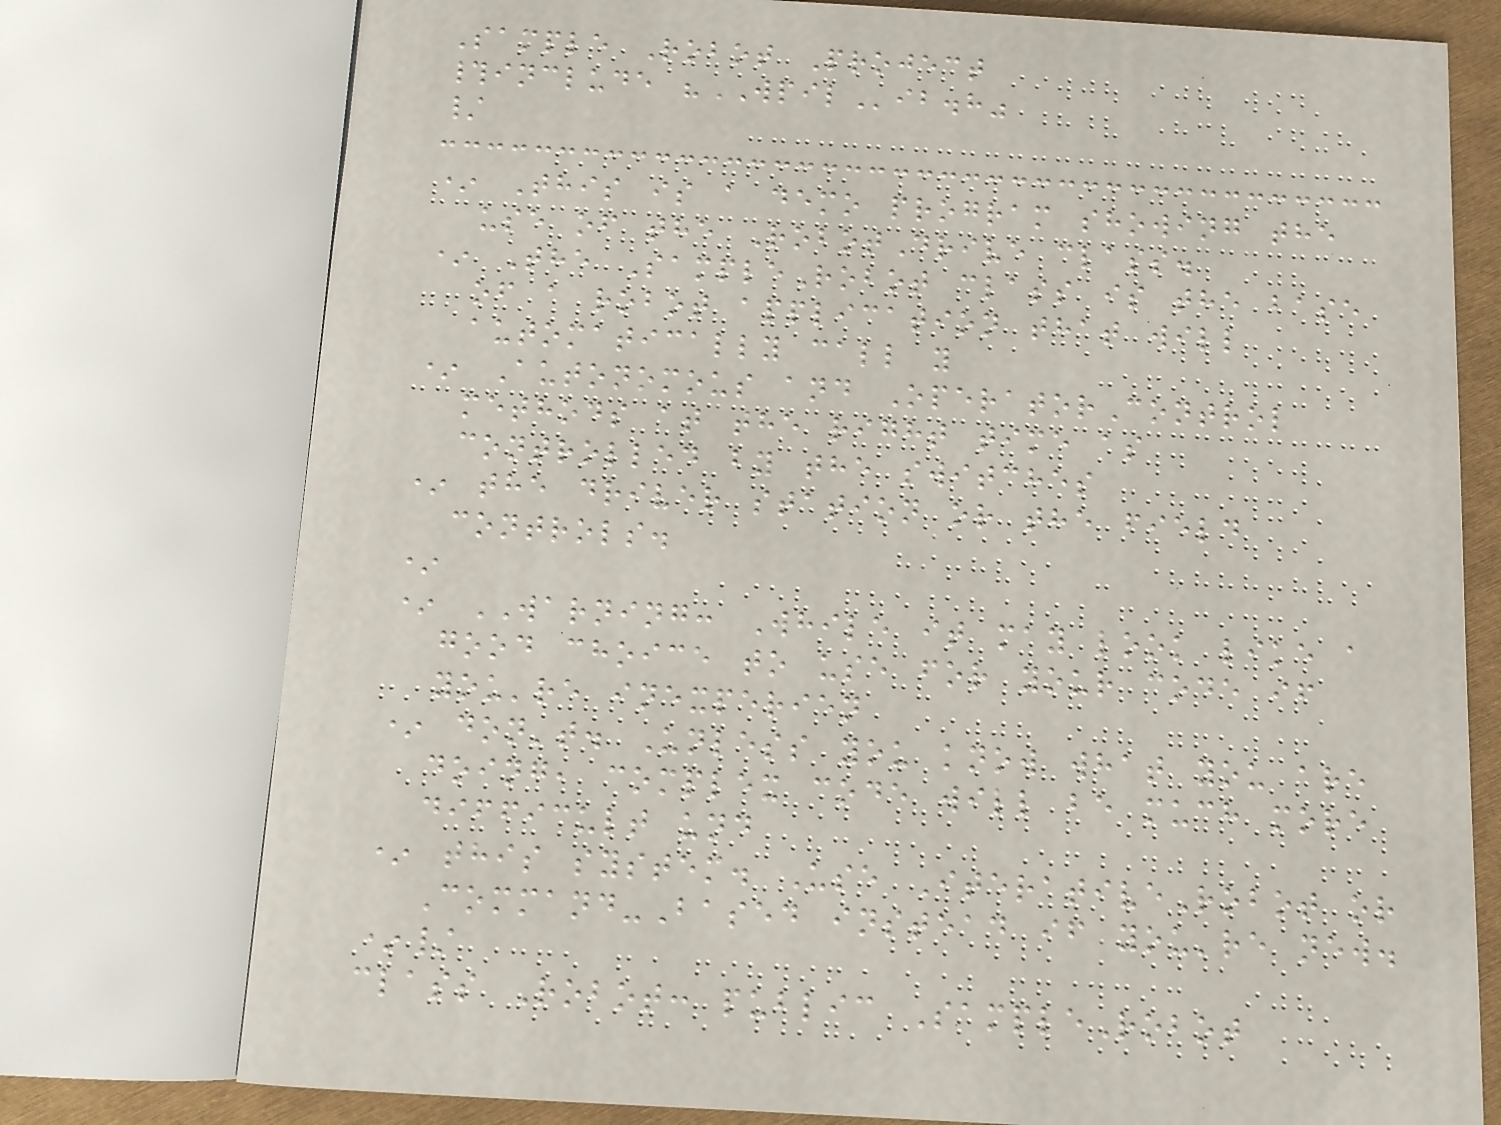Sample Robot Project
#include "WPILib.h"
/
* This is a demo program showing the
use of the RobotDrive class.
* The SampleRobot class is the base
of a robot application that will
automatically call y
* Autonomous and OperatorControl
methods at the right time as
controlled by the switches
* the driver station or the field
controls.
*
* WARNING: While it may look like a
good choice to use for your code if
you're inexperien
* don't. Unless you know what you are
doing, complex code will be much more
difficult und
* this system. Use IterativeRobot or
Command-Based instead if you're new.
*/
class Robot: public SampleRobot
